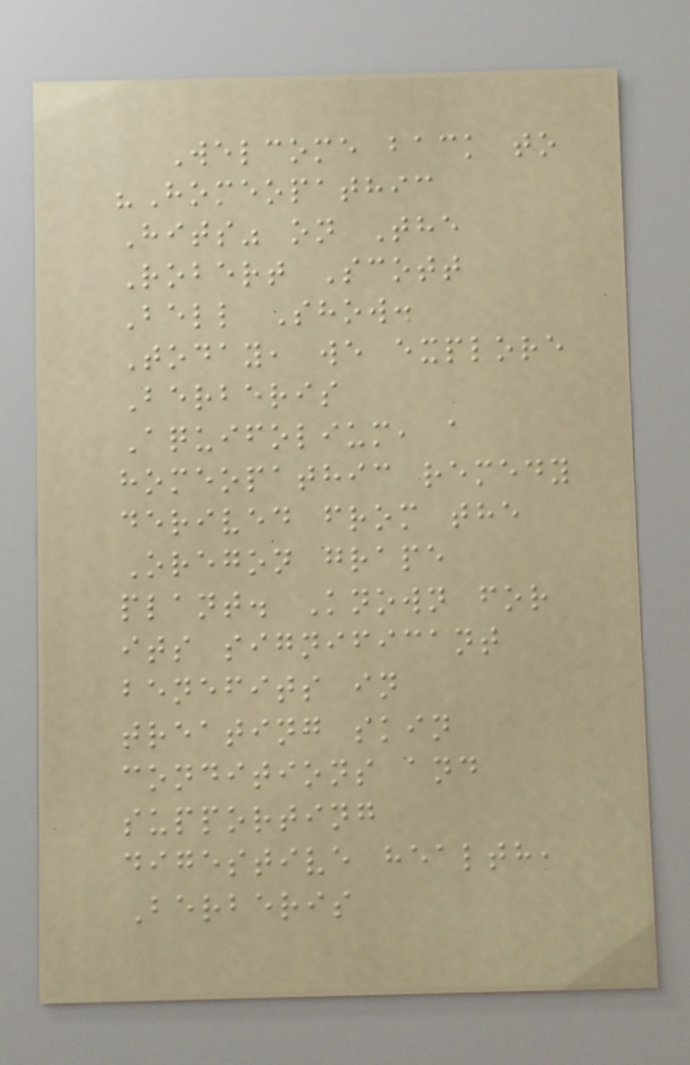Welcome back to
"Homeopathic
Hits" on The
Robert Scott
Bell Show.
Today, we explore
Berberis
Aquifolium, a
homeopathic remedy
derived from the
Oregon grape
plant. Known for
its significant
benefits in
treating skin
conditions and
supporting
digestive health,
Berberis
